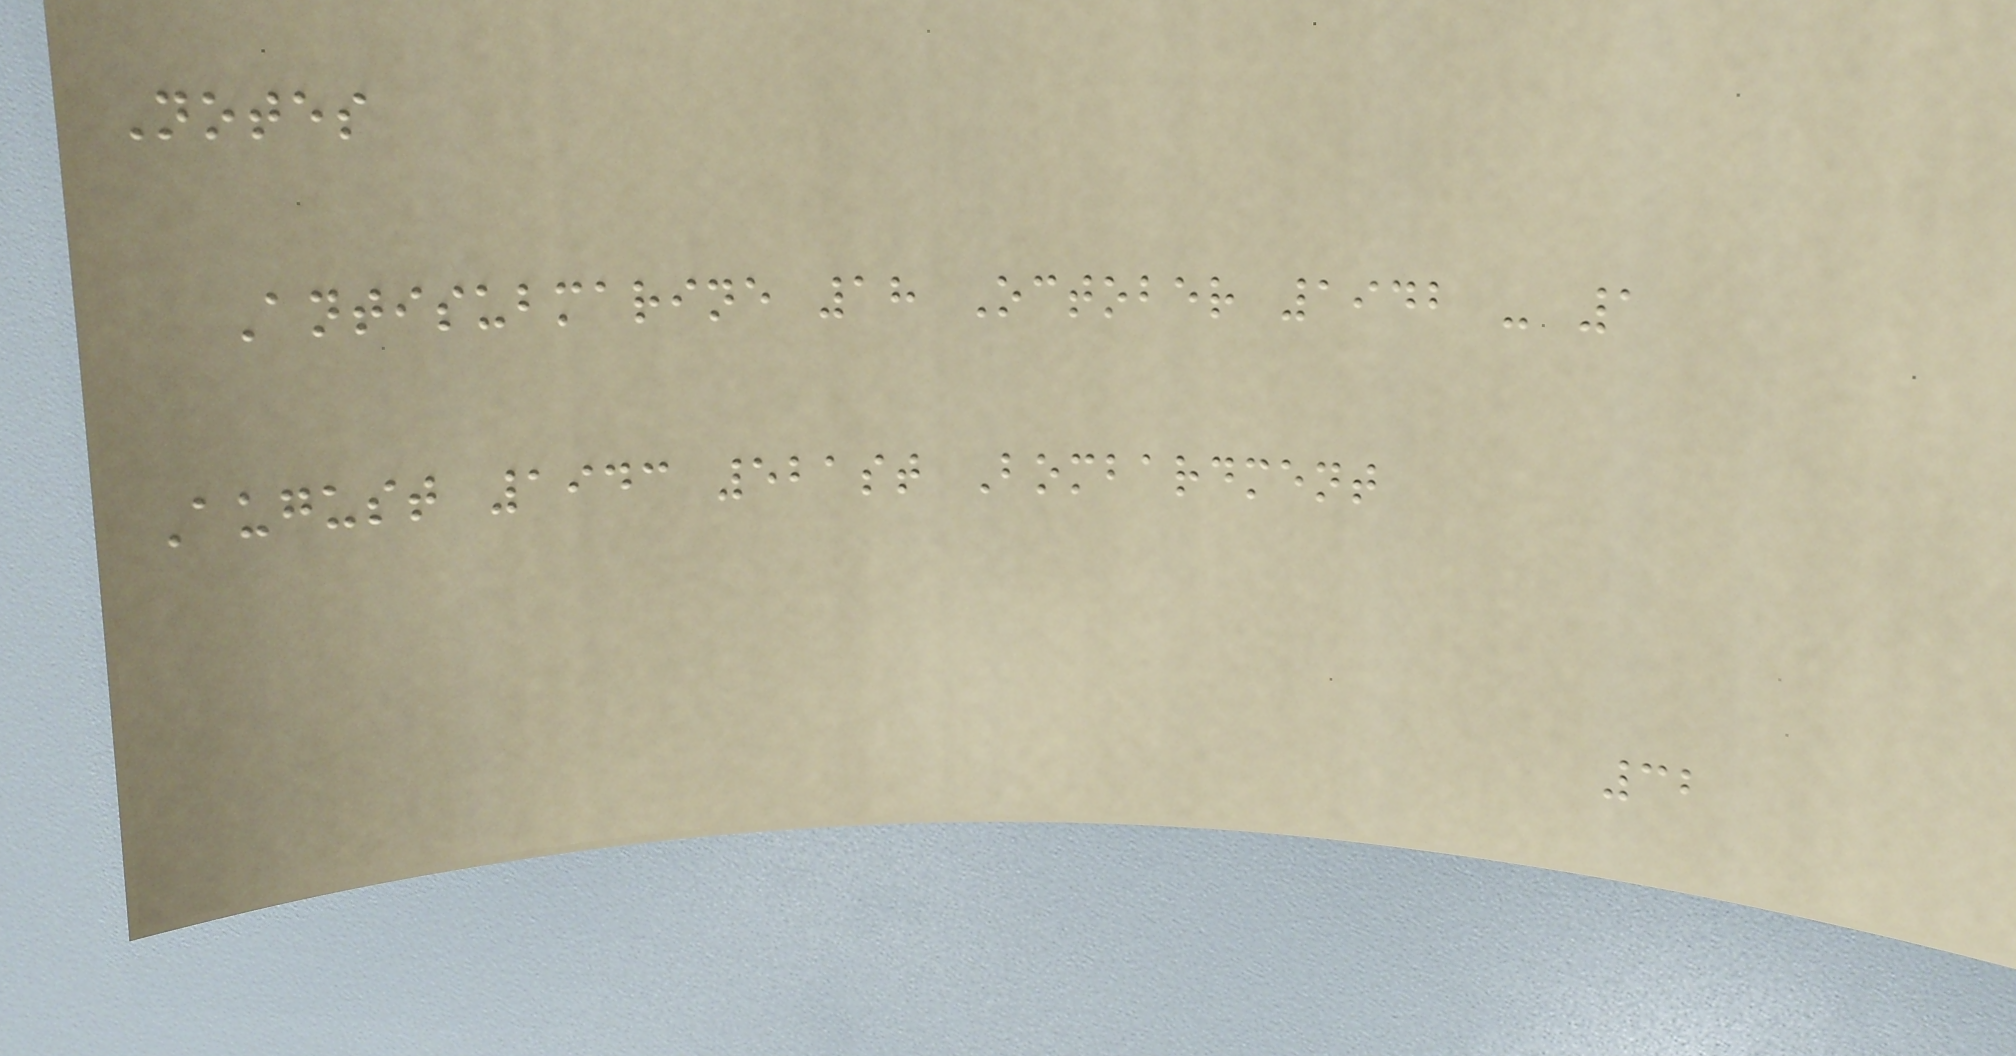Notes
Antisubmarine 18 October 1942 - 1
August 1943 521st Bombardment
32
